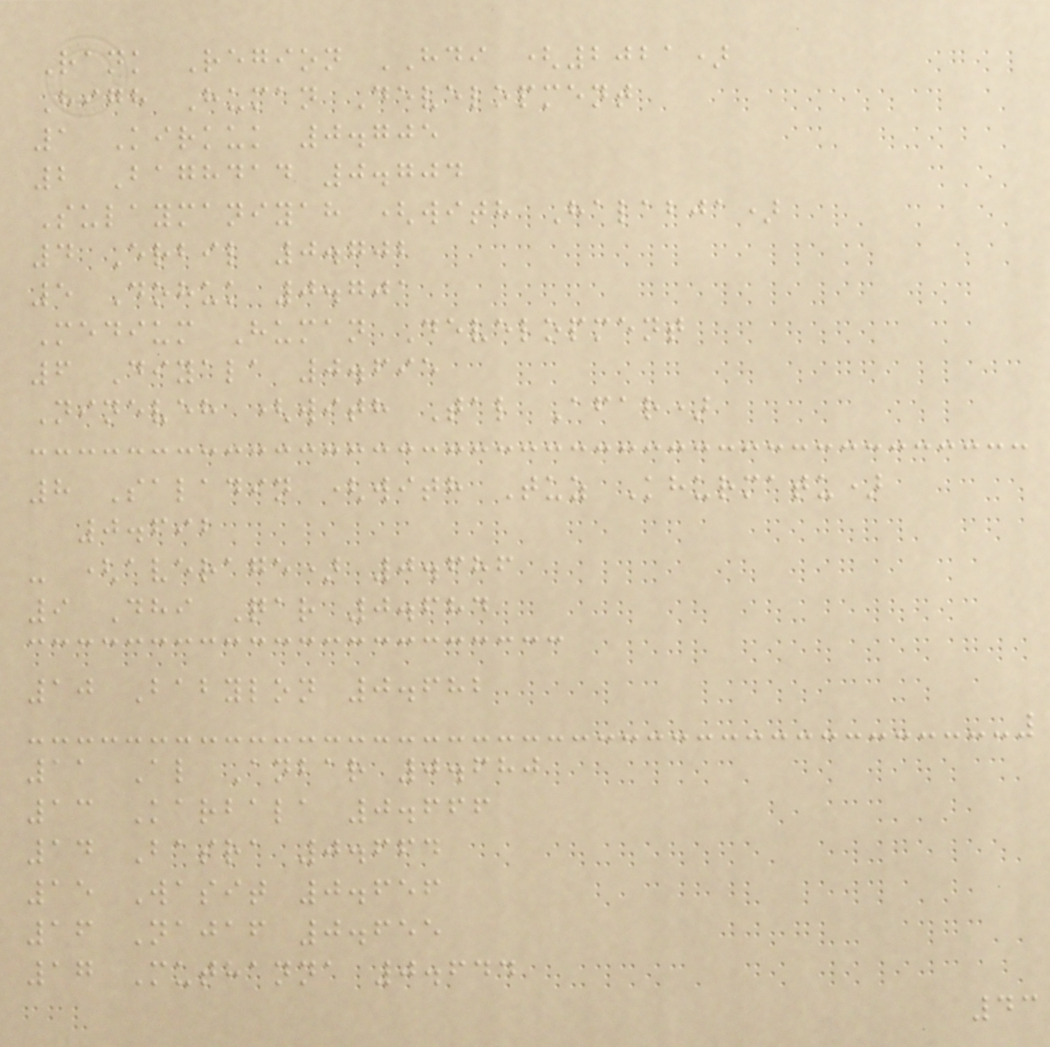Rank Region HDI (2021)
High Human Development
1 Kirkuk 0.705
2 Baghdad 0.704
Sulaymaniyah (with Halabja)
4 Erbil 0.702
5 Dohuk 0.701
Medium Human Development
6 Diyala 0.695
Nineveh (with Tal Afar)
8 Saladin (with Tuz Khurmatu)
0.692
- (average) 0.686
9 Dhi Qar 0.684
10 Babylon 0.682
11 Al Anbar 0.680
13 Karbala 0.666
14 Basra 0.664
15 Wasit 0.656
16 Najaf 0.655
17 Muthanna 0.644
43
